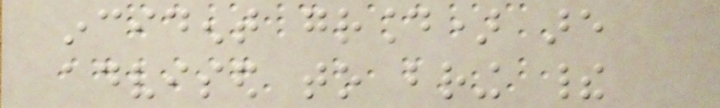incident ground) are
advised to bring their
